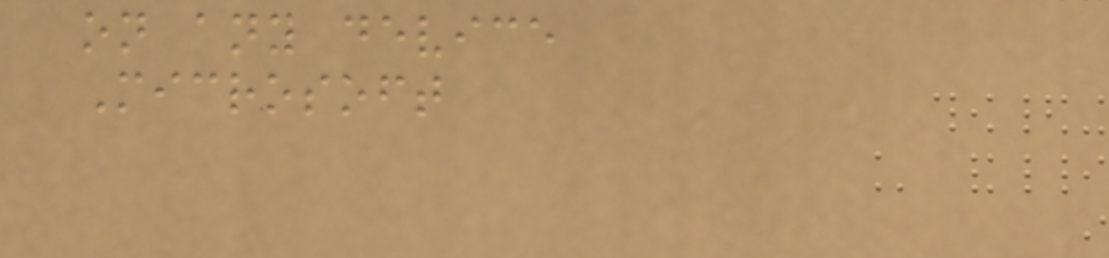on any device
Microsoft
